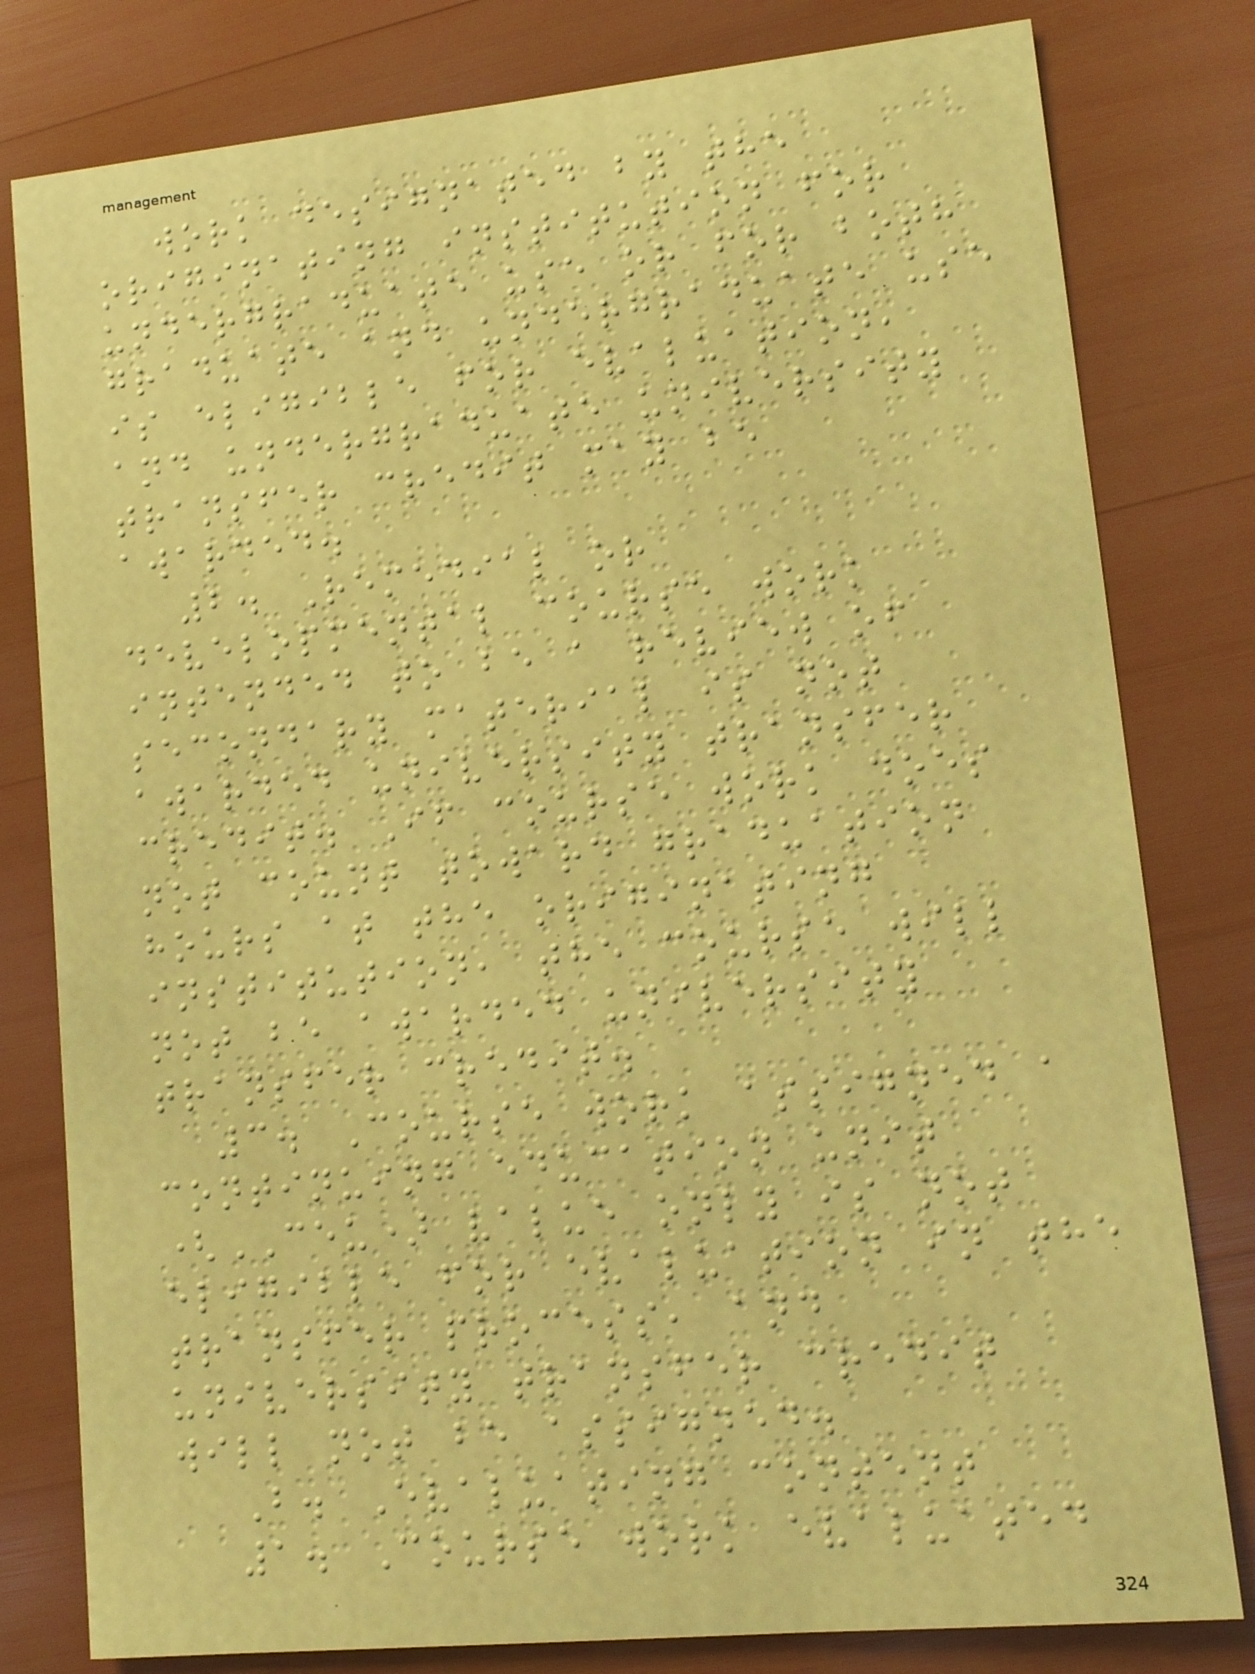work designated by the
originating institution for
undergraduate use or for both
graduate and undergraduate use
is eligible for evaluation,
and undergraduate university
transfer credit may be
awarded.
2. Remedial or
developmental course work
intended to be a review of
secondary material is not
awarded university transfer
credit. If course work does
not count toward graduation
hours at the originating
institution, the course will
not be awarded university
transfer credit.
3. Course work assigned a
continuing education unit
(CEU) value only is not
eligible for evaluation in the
transfer process, and
university transfer credit
will not be assigned.
B. Evaluating content
1. Course work evaluated
